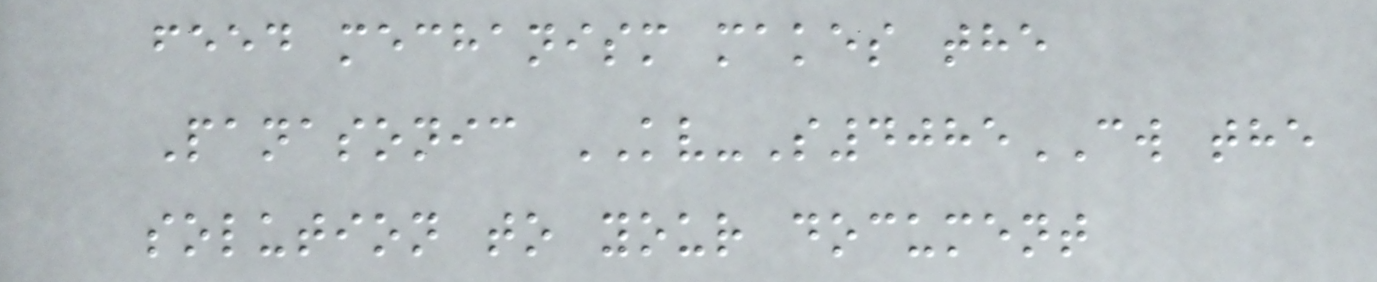feed mechanism makes the
Panasonic KV-S4085CW the
solution to your document
